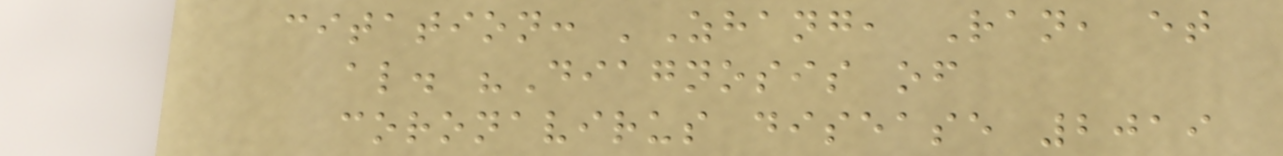citation: 'Zhang, Ran, et
al. "Diagnosis of
coronavirus disease 2019
